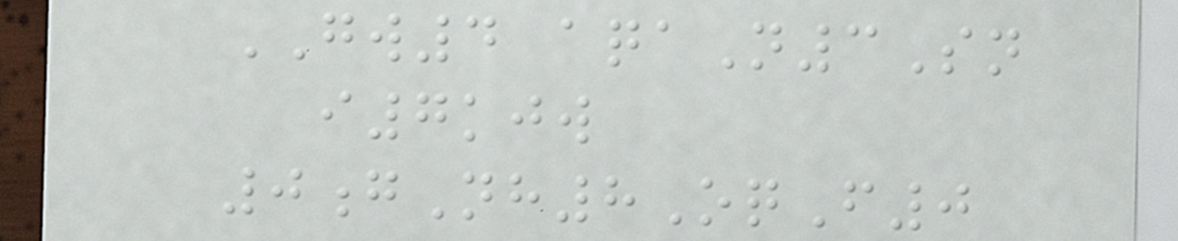GW4 aqaN3Sn
i7kjw
0gNh8OqF0
